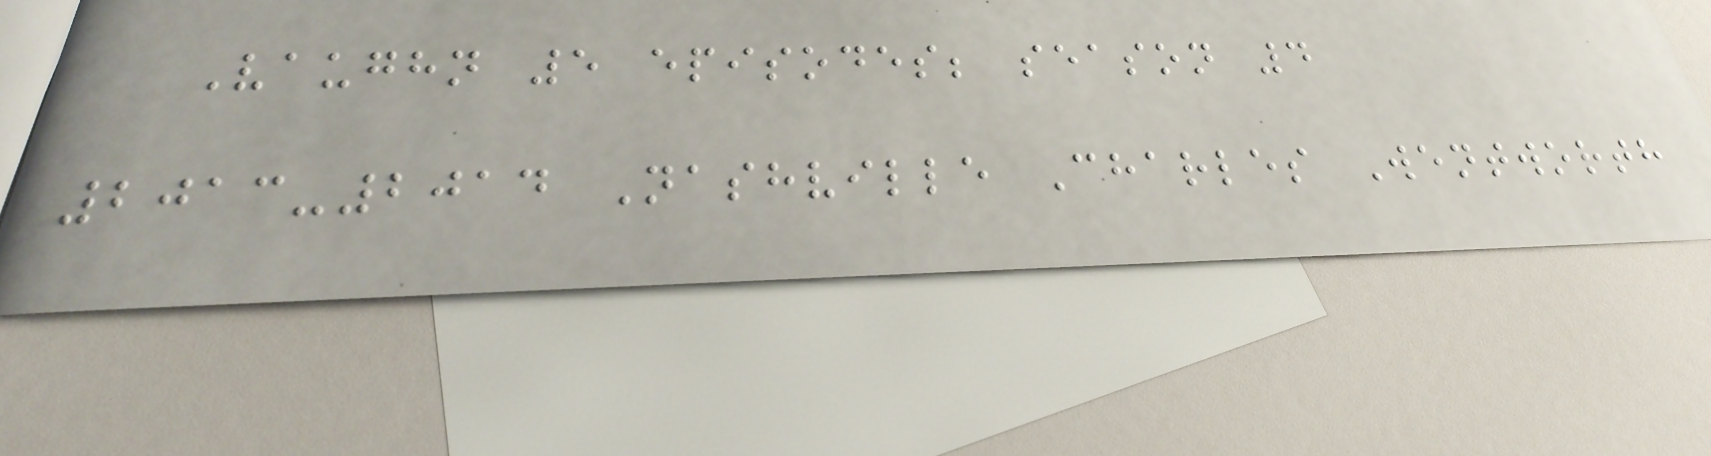Vaughn 5 episodes; season 4
2013-2014 Nashville Charles Wentworth
